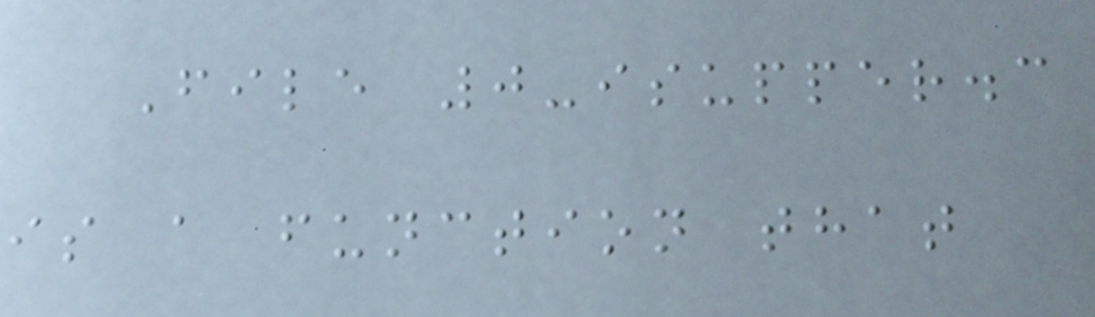File 0-isupper.c
is a function that
